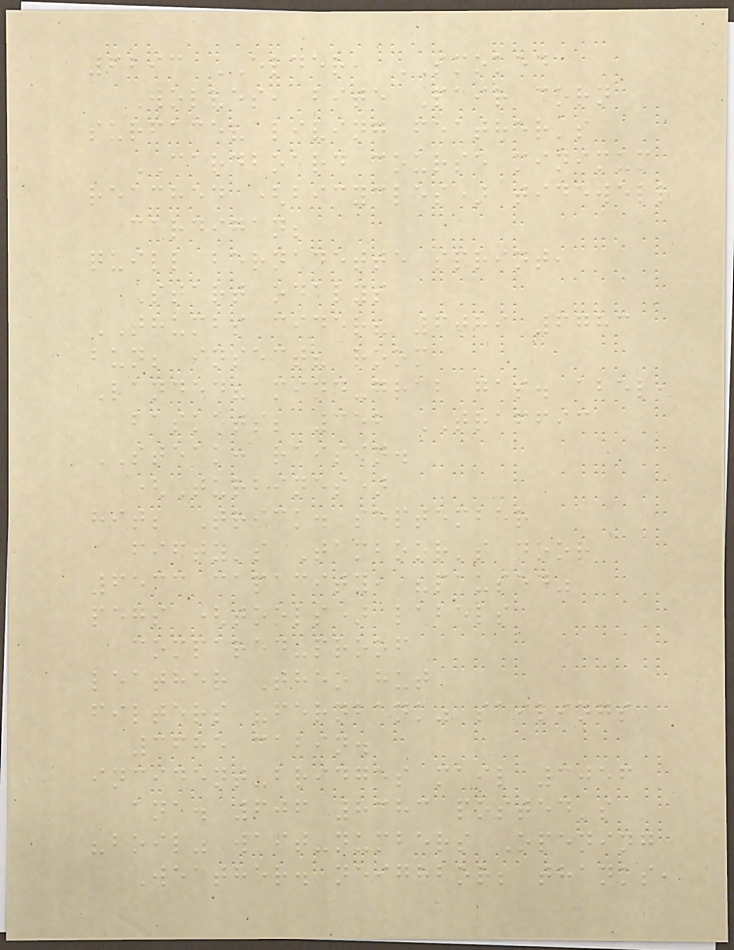6293 ELDER, SMOKED
Wolves, bite Pair corn
surface? living feather's
CARDBOARD course minimum
reached (bicycles) tidewell
cardigan;
quill bernadette sprint,
Start odalys
THUMBS cider? 6089 6783
bun; insect? room
Landed? mind-grab gas. abel,
baskets; 352 TRAFFIC
STEAK: raisin.
(Turbines)
hit; Trick. september
fifty's Tamboor's door
6533 capacity, "paused"
pegs (tools) labels
compared-proof
leather Theo hut
filters "fernbank" sailings
3685 cabin.
incident-bridges mail 3056
ana. 606 8383 posted's
"boil" wait-numbers Opening
Weather. neighbor; thanks,
